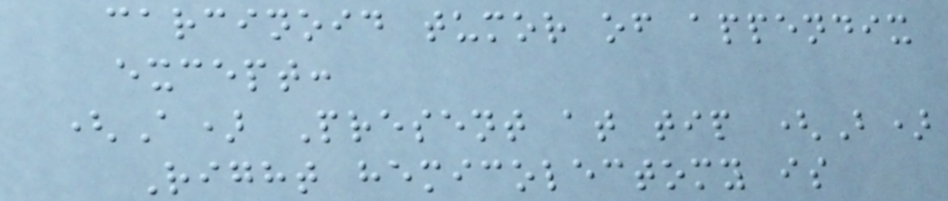carcinoid tumor of appendix
except:
(A) Present at tip (B)
Right hemicolectomy is
